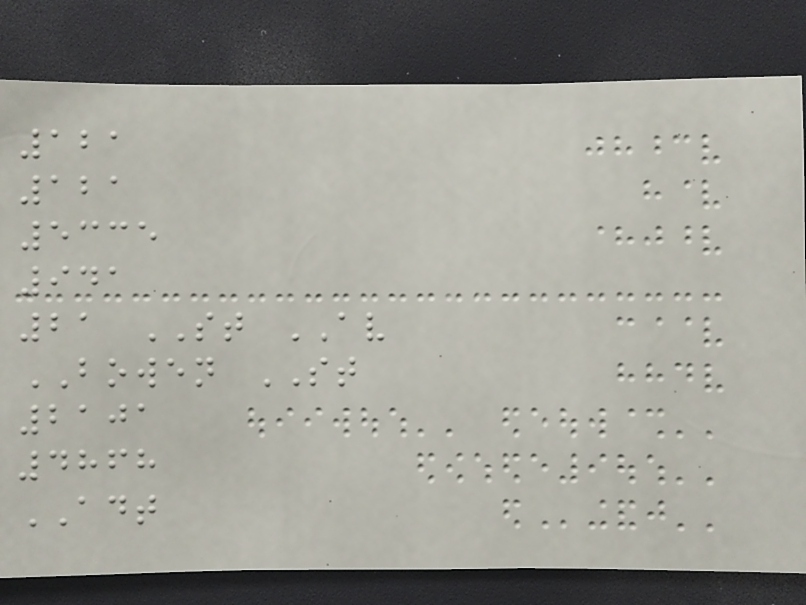121
121
5335
941
21 ST AV
BOWEN ST
2101
4868
ADT
